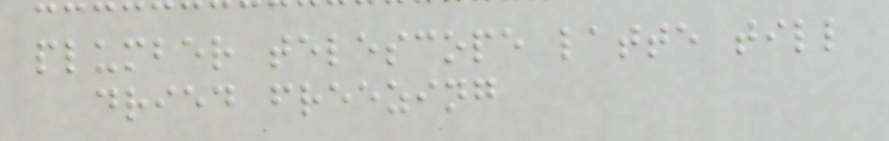plumber telescope latte till
dried freezing
